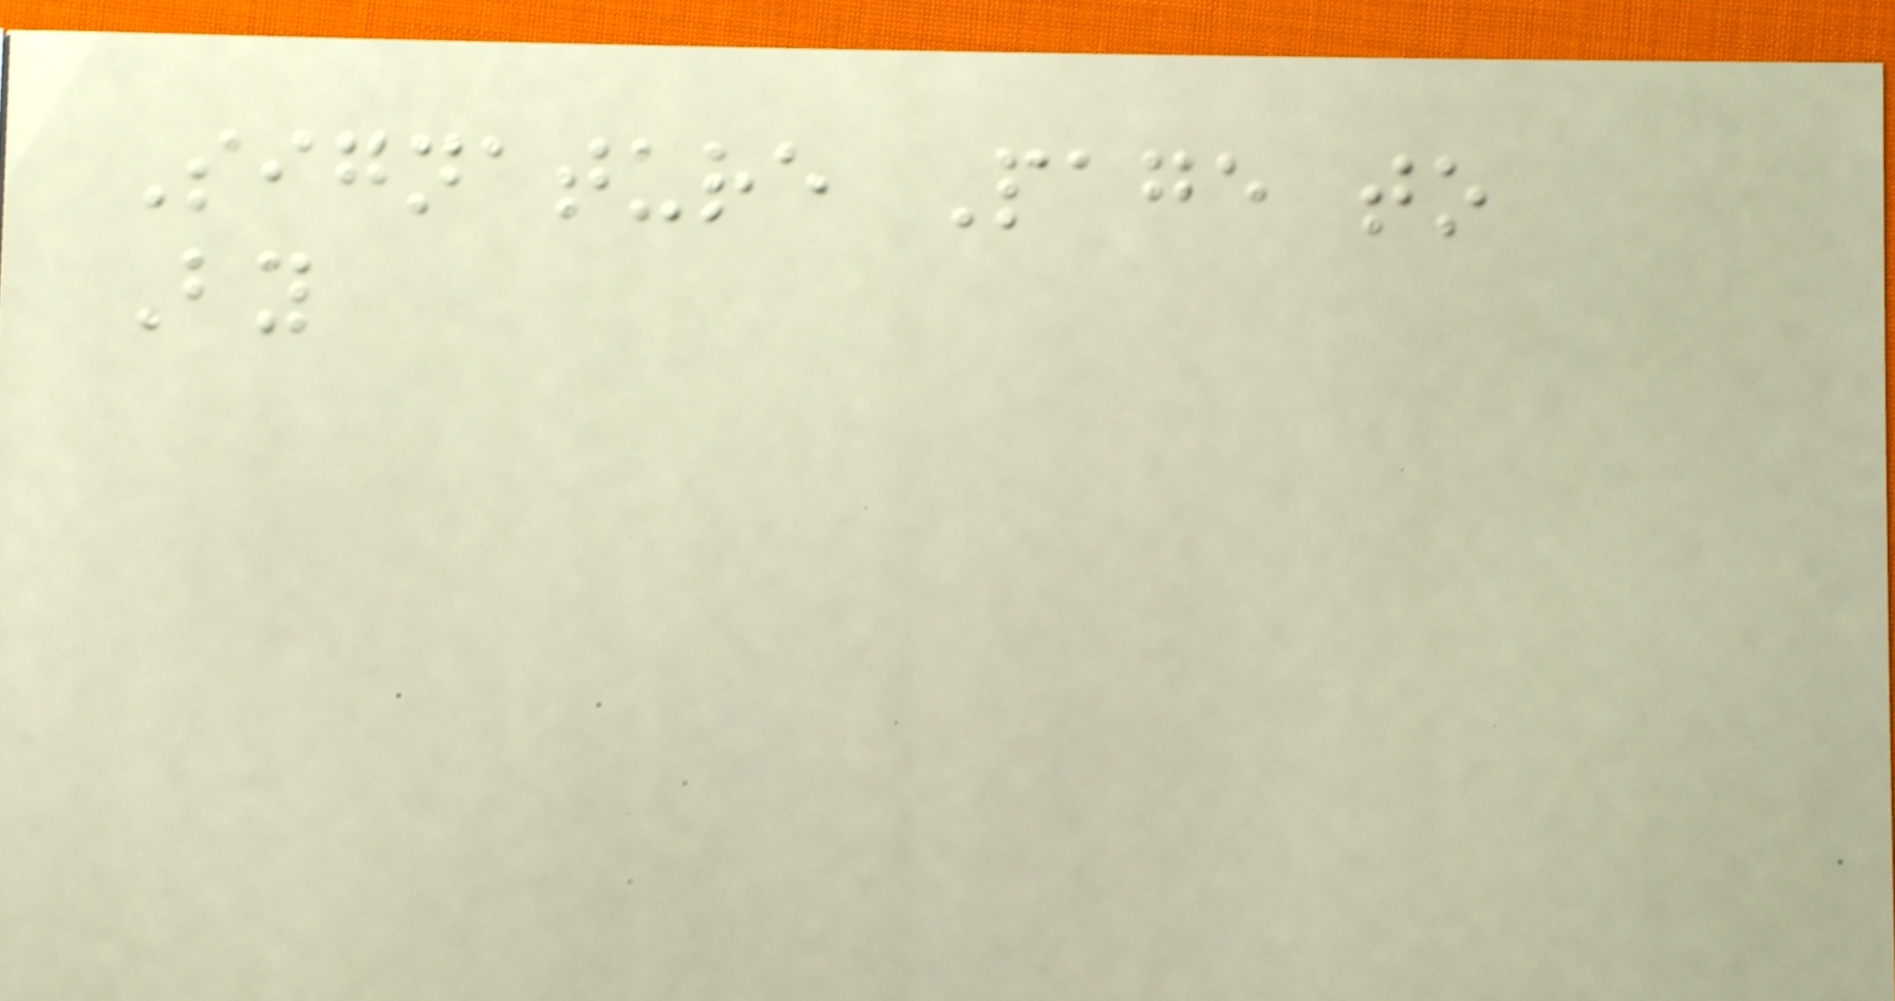Signature Page to
By
